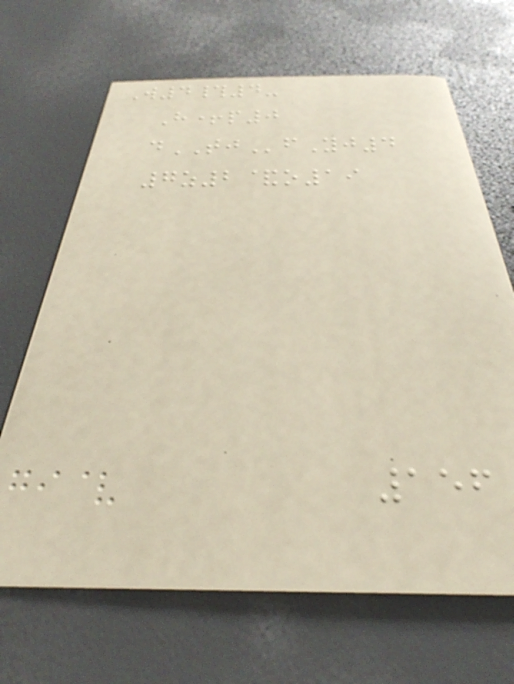W4#4-
H+p0
dTJfYj4
7z2&o19
156
